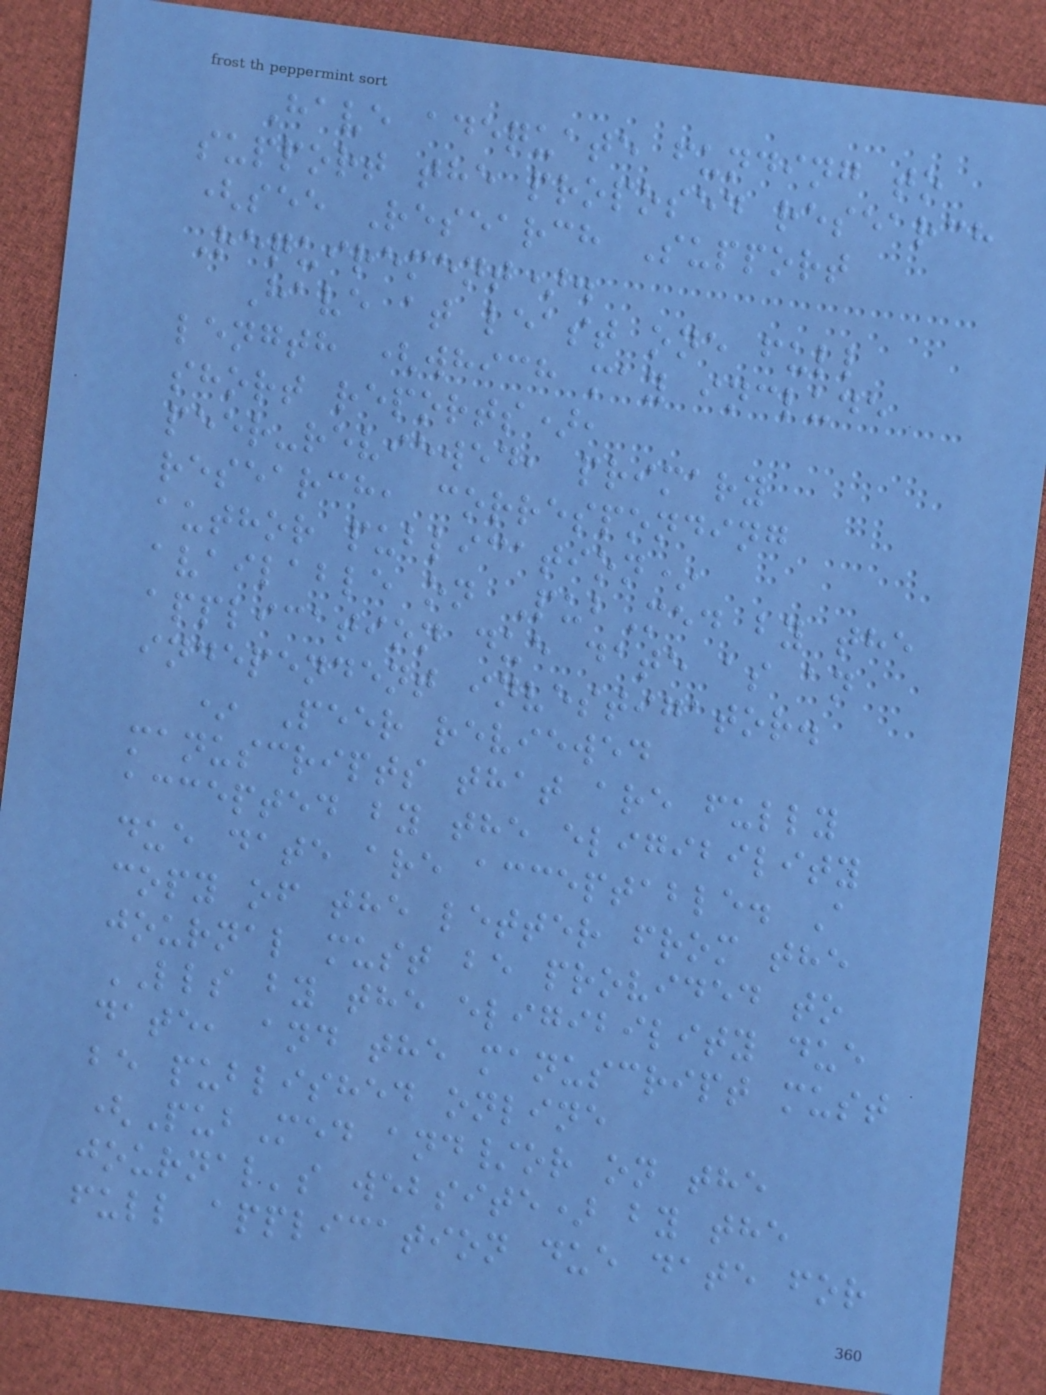Have adequate funding to
support the proposed research
(see Research Support
Requirement).
Have at least one full
length (which may include
short reports),
peer-reviewed, primary
research, corresponding
author publication*
available on PubMed by the
application due date as an
independent investigator.
* Peer reviewed
manuscripts that are fully
accepted by the eligibility
due date are acceptable. A
copy of the letter from the
journal must be provided to
LLS by the eligibility due
date, and the manuscript must
be published online
(PubMed and/or on the
journal's website) by the
full application due date for
